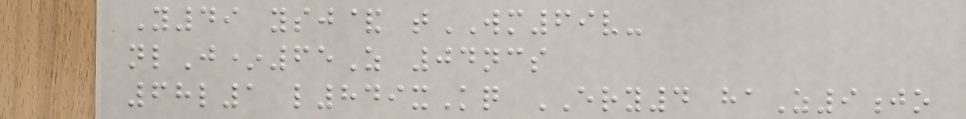Y49 ysj& tWM69v-
nlJ*65Z 04ncs
68l1 l849xKq ERY4 haZ9jo
